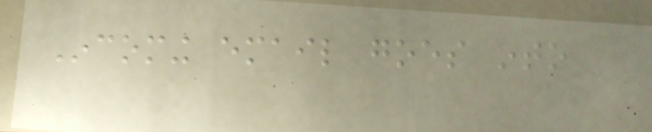Incoming email goes into
